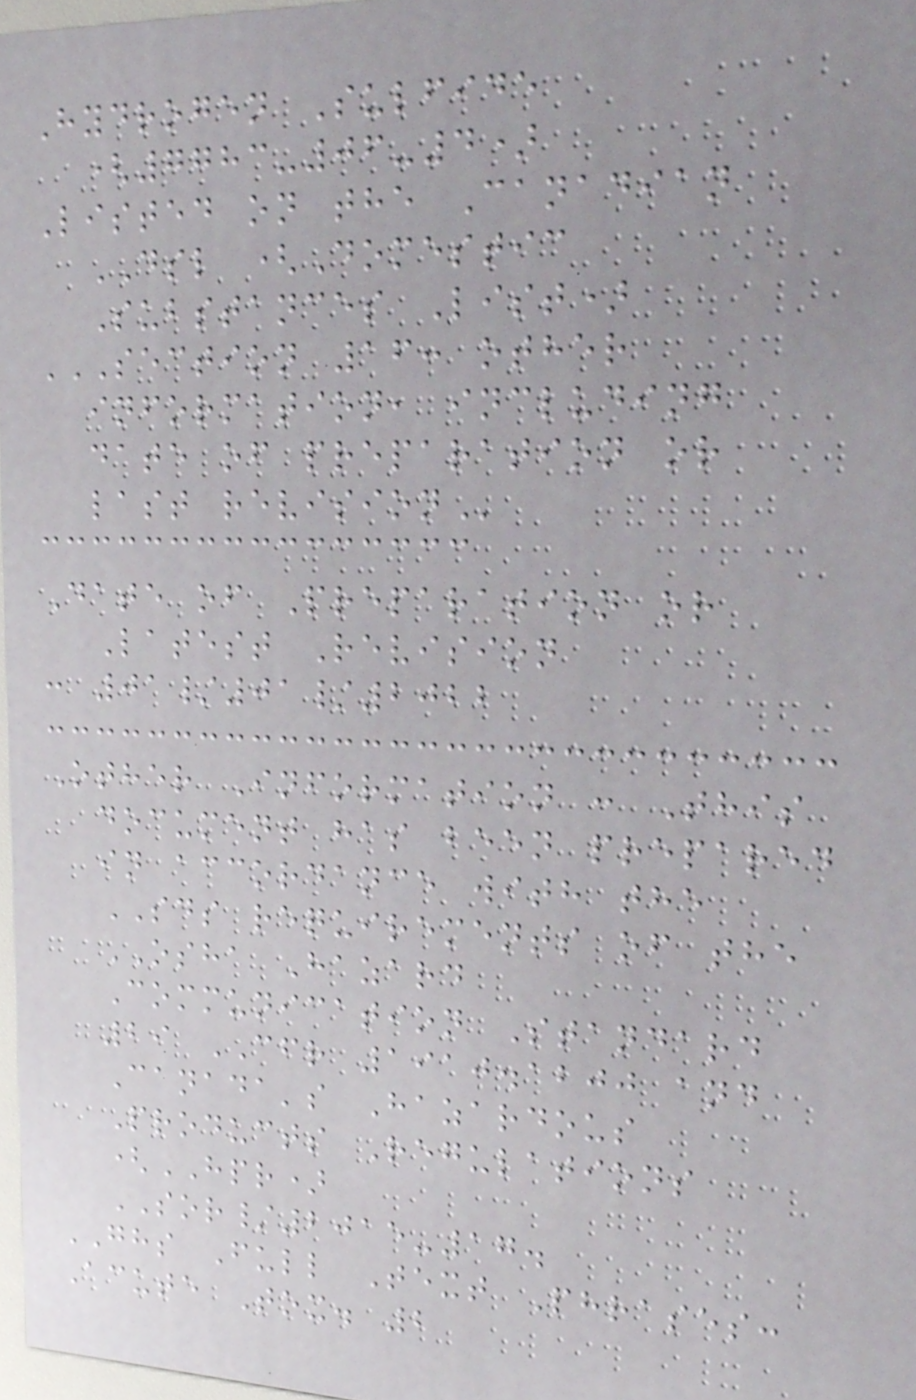Hydrogen Sulfide
(7783-06-4)
Listed on the Canadian
DSL (Domestic
Substances List)
SECTION 16: OTHER
INFORMATION, INCLUDING
DATE OF PREPARATION OR
LAST REVISION
Date of Preparation or
Latest Revision
: 01/01/2022
Other Information : This
document has been prepared
in accordance with the
SDS requirements of the
OSHA Hazard
Communication Standard
29 CFR 1910.1200 and
Canada's Hazardous
Products Regulations
(HPR)
SOR/2015-17.
GHS Full Text Phrases:
Acute Tox. 2
